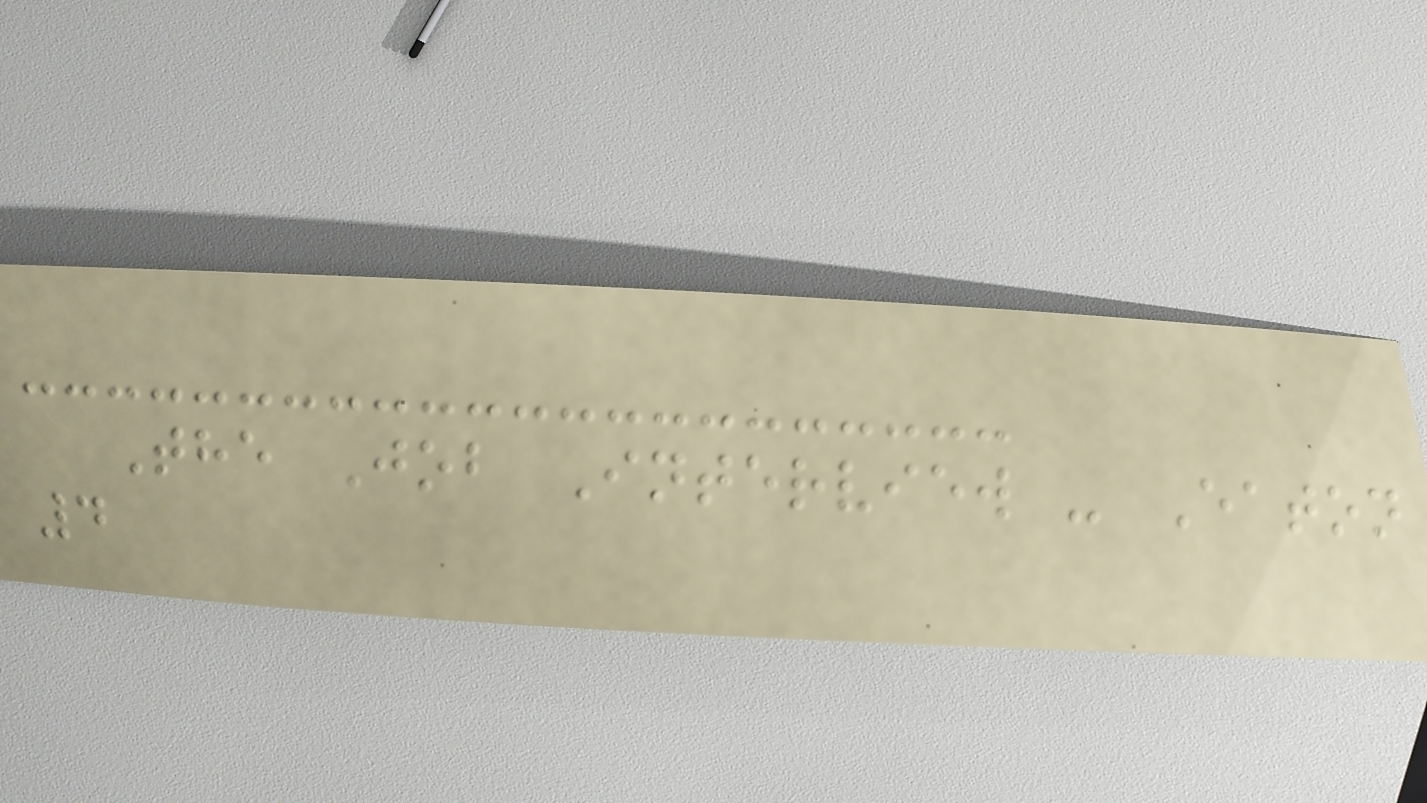The Job Interview - Eaton
4
